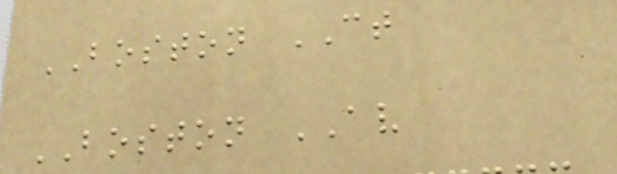BOSTON CT
BOSTON AV
